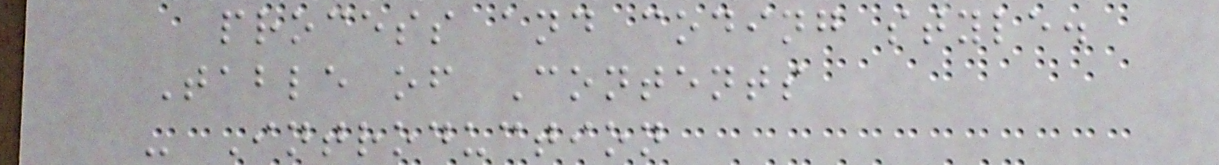process and coding style.
Table of Contents
- Introduction
